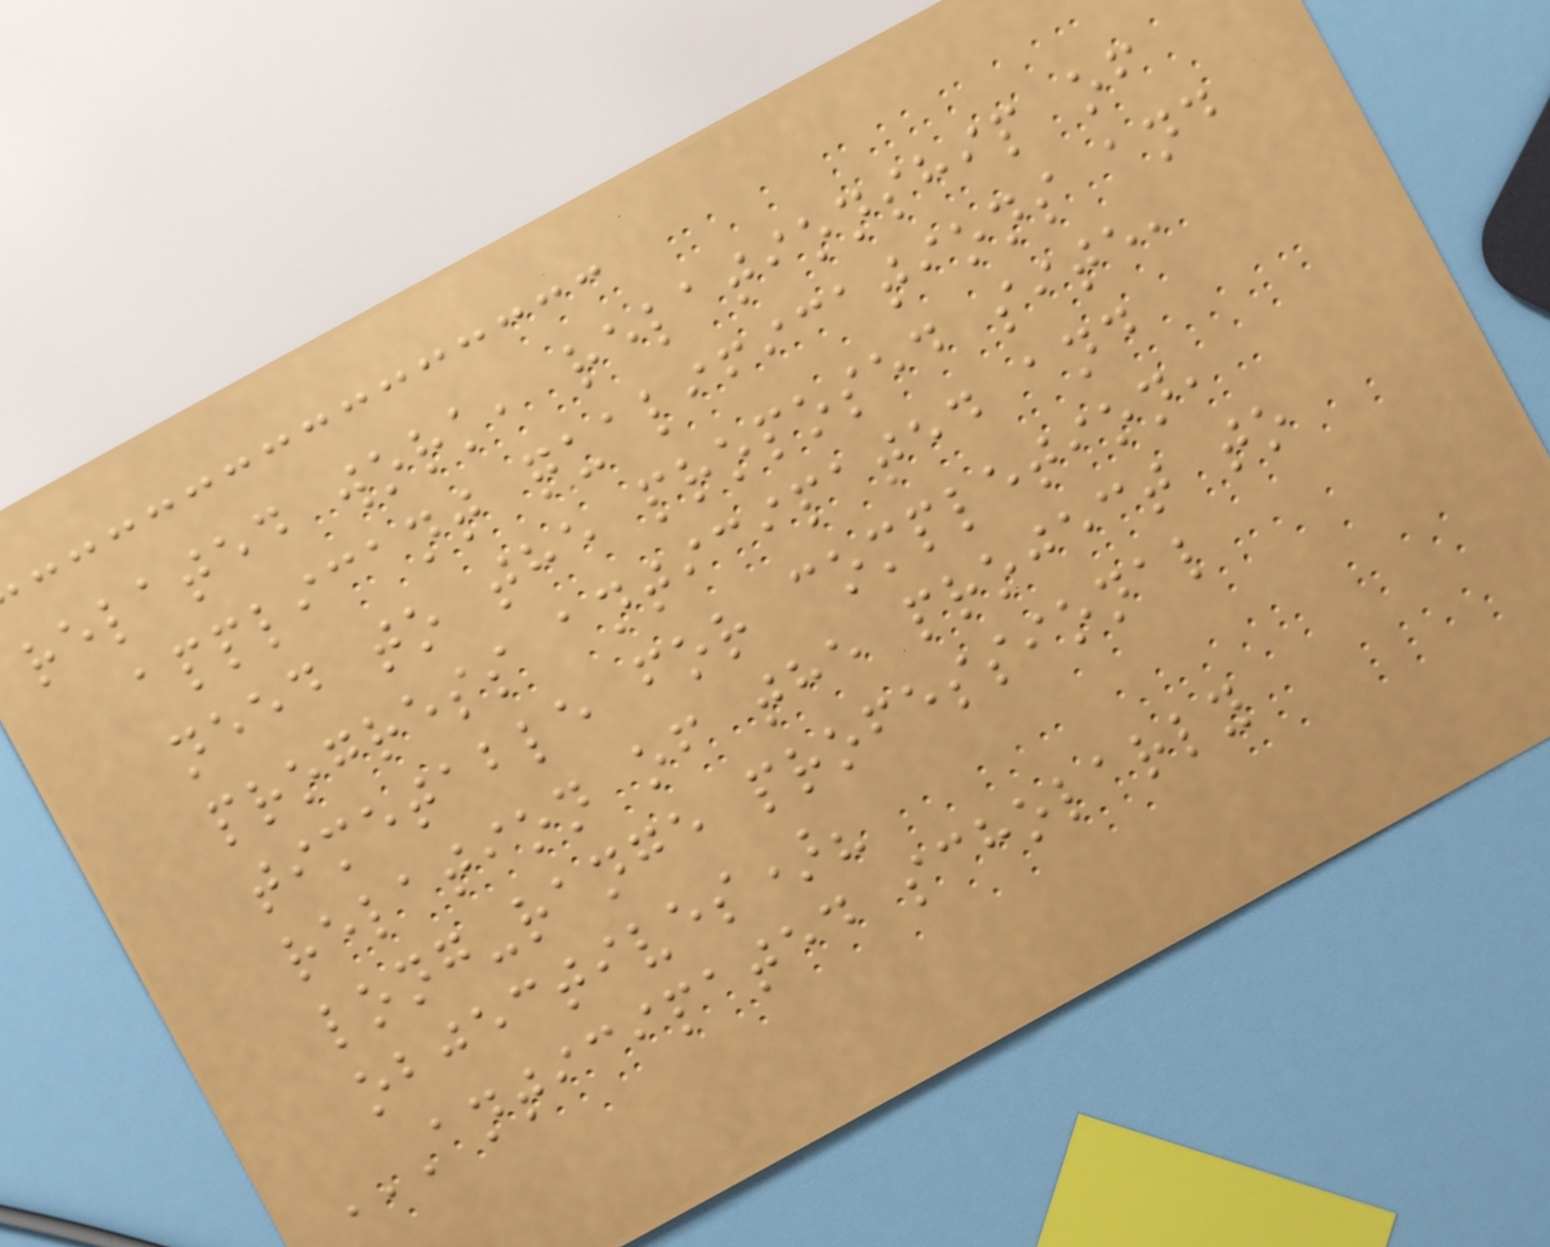related work, relationship of
applicant qualifications and
need to the proposed site,
progress anticipated and
timetable for completion,
relation of the project to
long-range professional
objectives)?
ANTICIPATED SCHOLARLY
